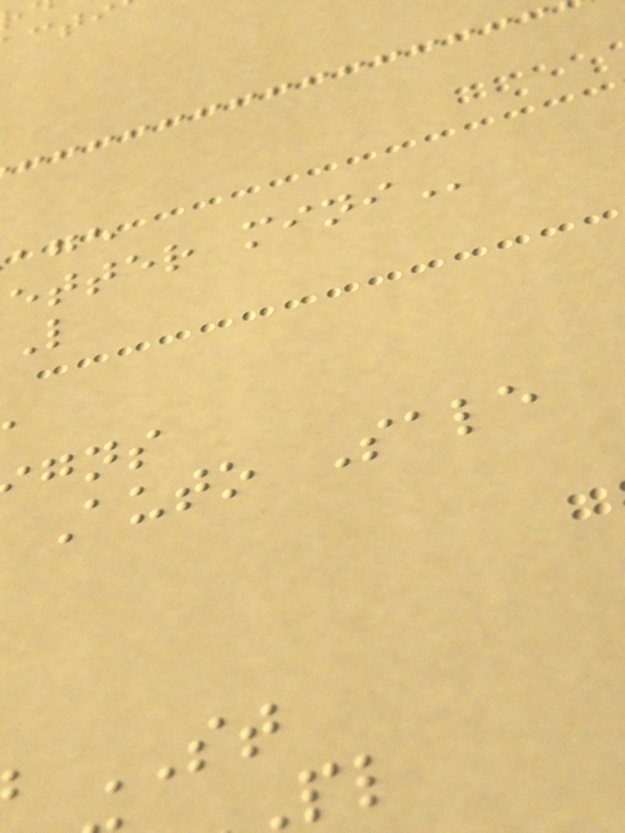etter
Auto Sale
ST
